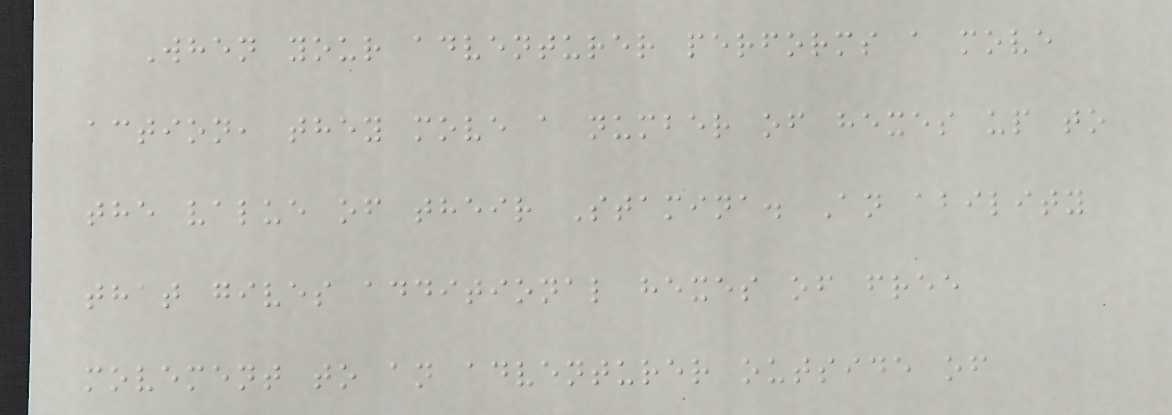When your adventurer performs a move
action, they move a number of hexes up to
the value of their Stamina. An ability
that gives additional hexes of free
movement to an adventurer outside of
